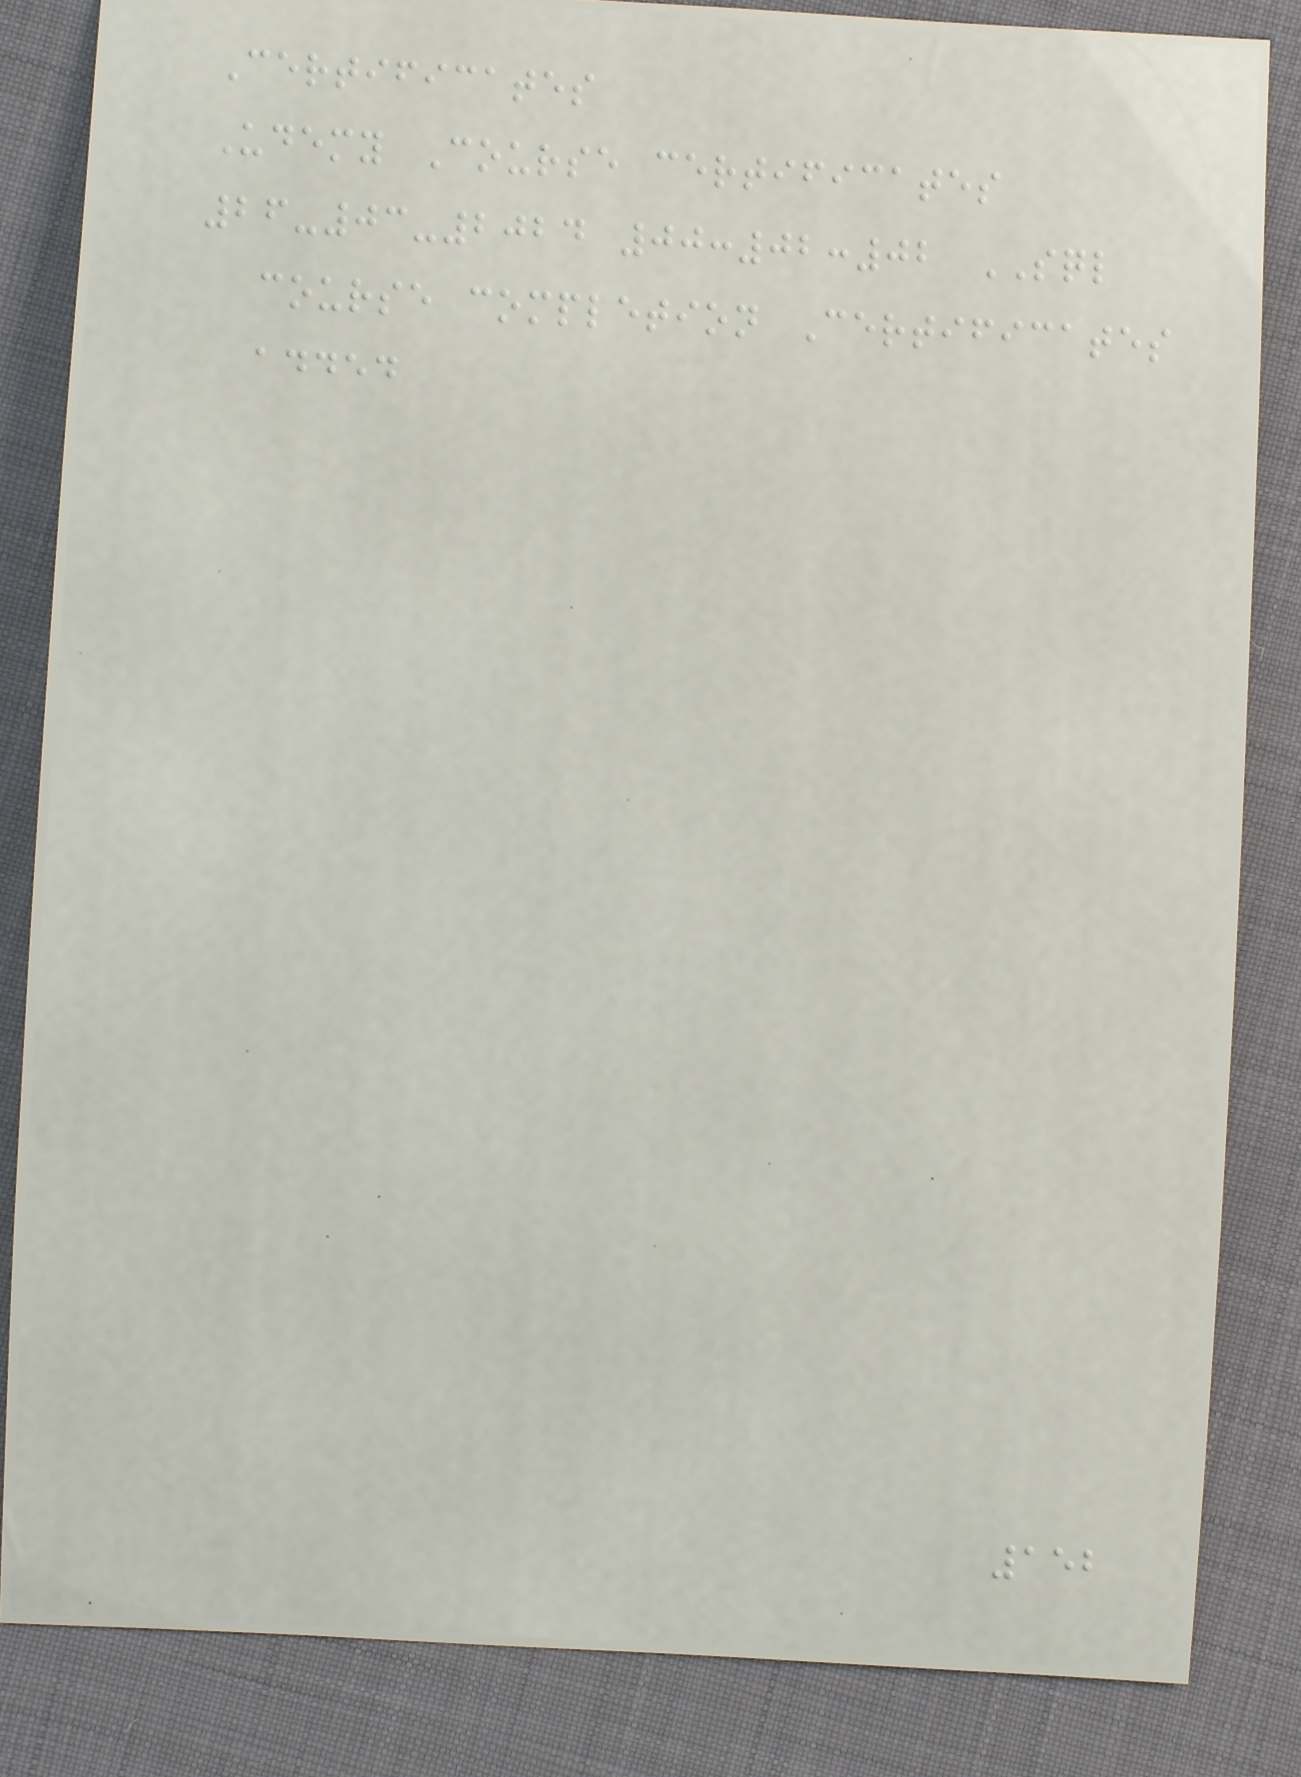Certificates
Udemy Course certificates
26-03-2024 00:02:02 SQL
course completion Certificates
added
152
